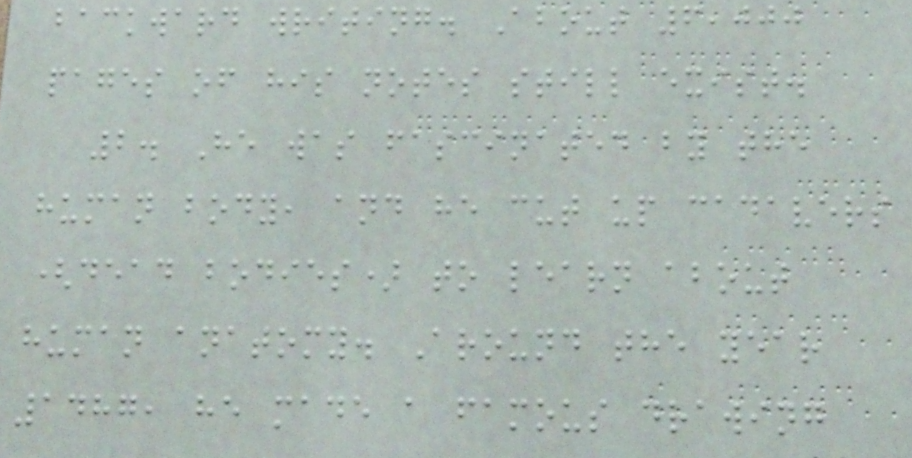backward writing. About 6,000
pages of his notes still exist.
2. He was fascinated by the
human body, and he cut up cadavers
(dead bodies) to learn about
human anatomy. Around the year
1487, he made a famous drawing
